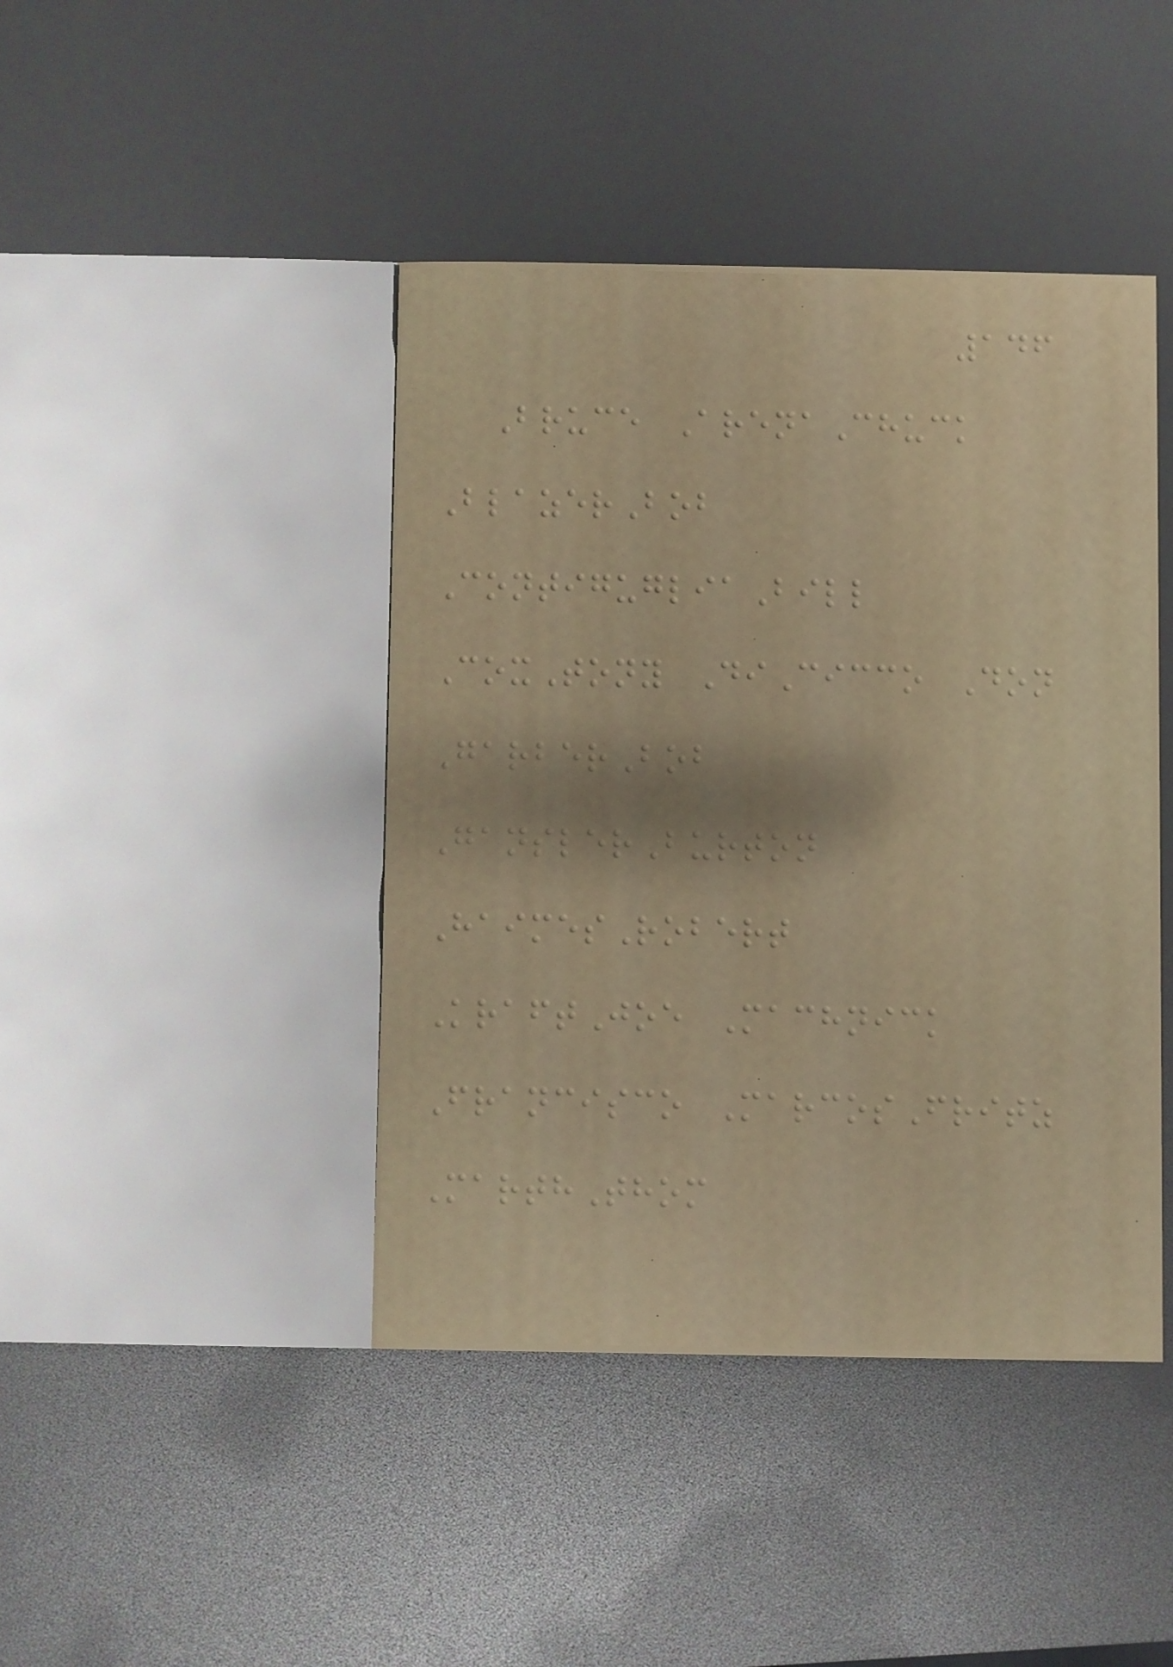146
Bruce ArenaChuck
BlazerBob
ContigugliaBill
CoxTony DiCicco Don
GarberBob
GanslerBurton
HaimesRobert
KraftJoe Machnick
Francisco MarcosFritz
MarthThom
